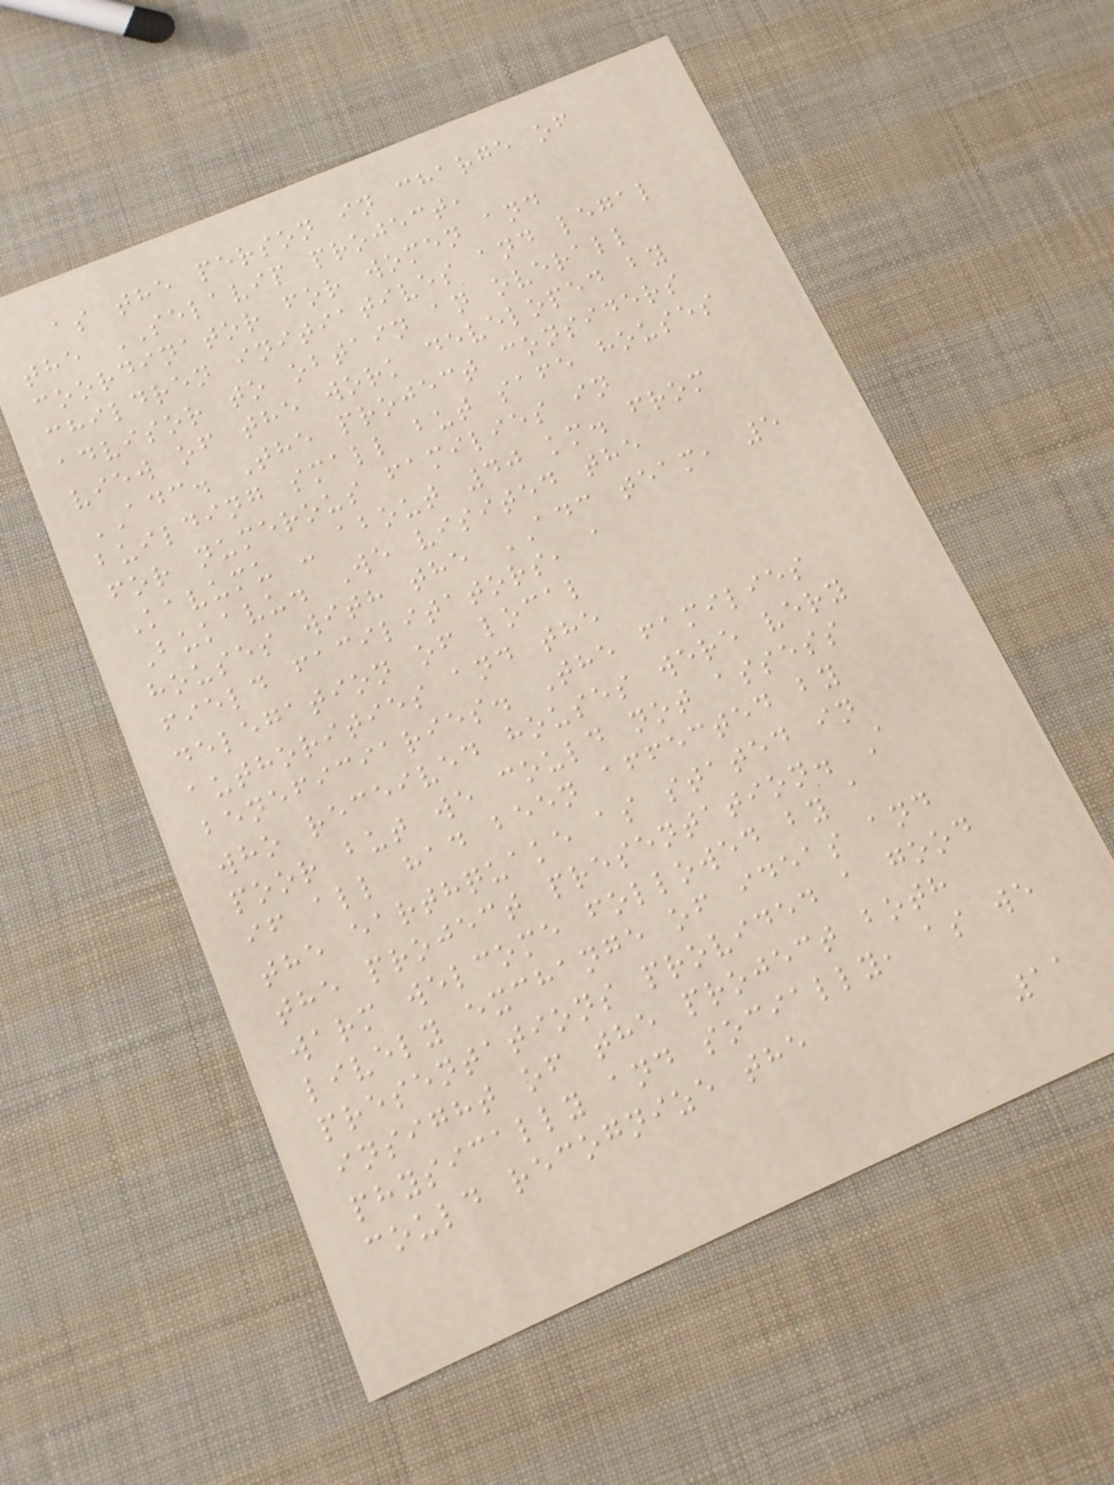as the person in charge of
the SELAVIP project,
coordinator for women and
children initiatives and legal
advisor to obtain an overall
view of the work developed by
ADC. The project considers
building small but safe houses
for numerous families in
Kavumu - about 40 km. from
Bukavu. We visited the
houses with the ADC team, 5
field facilitators, a
delegation of local
authorities and the
beneficiaries. The families
who received houses were very
poor but we could not assess
if all had been affected by
the earthquake as stated in
the project presentation. A
warm welcome followed by a
lively exchange of ideas and
presentations provided a good
insight of the project both
physically and socially, as we
could recognize the
11
